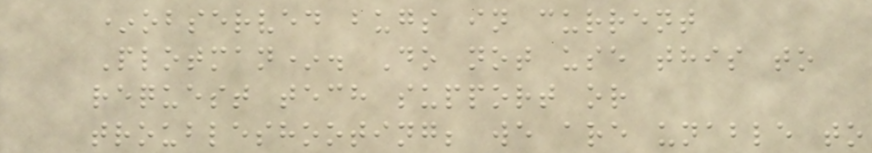*observed bugs in current
Plotman*. Do not use this to
request tech support or
troubleshooting; we are unable to
